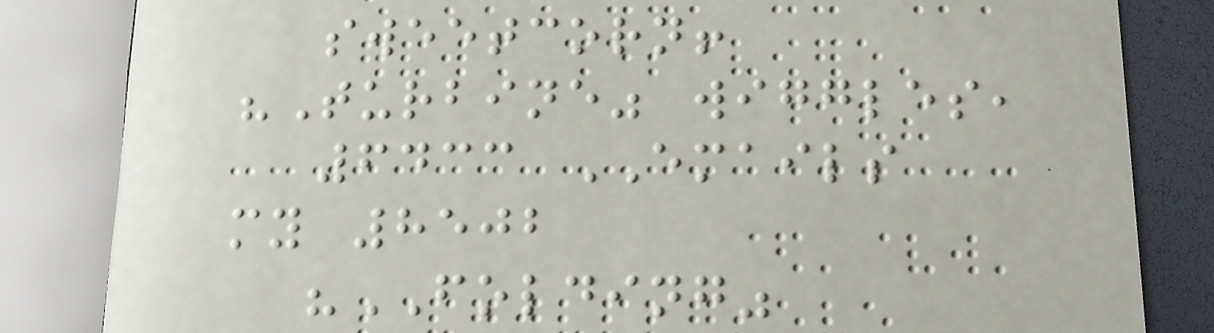sweetcorn!
"Turbine" wiggles,
6433 EMAILS
my 8502
"FOLDING"
